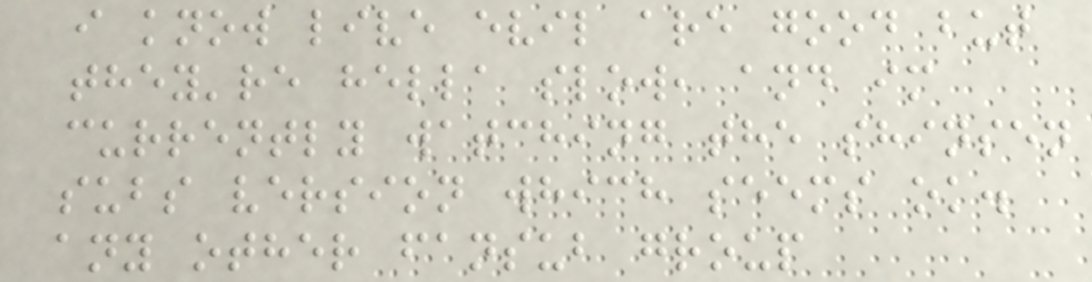i know live evil are good but
they're hella slow, and im
currently watching the shinsen
subs version which seems ok.
any other fansub group
